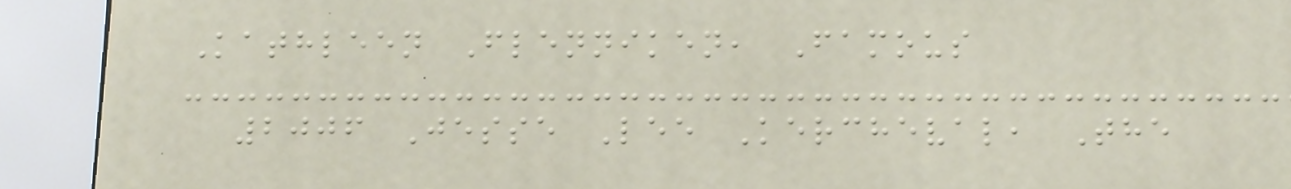Kathleen Flenniken, Famous
2006 Jesse Lee Kercheval, The
